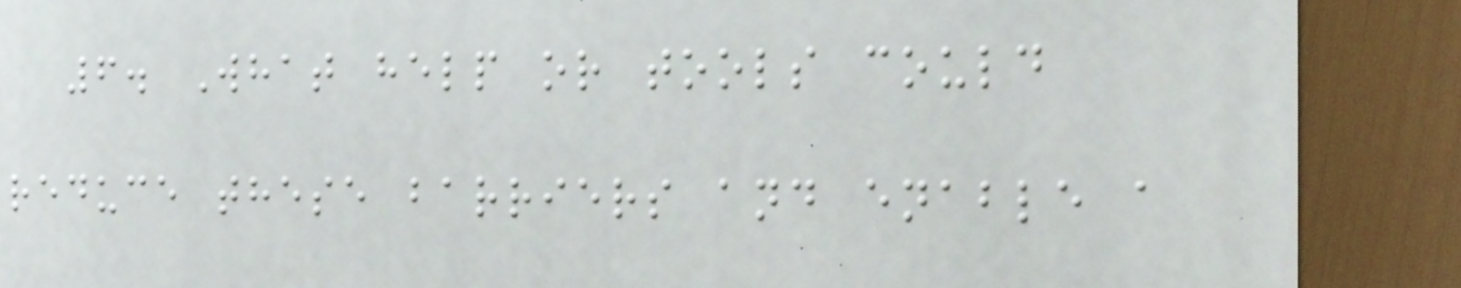6. What help or tools could
reduce these barriers and enable a
